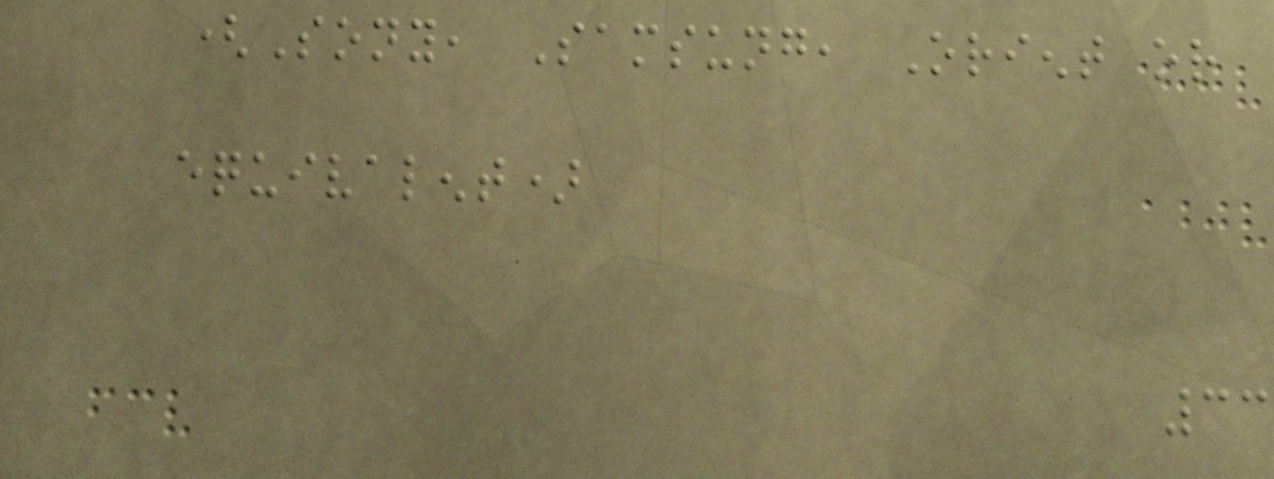(Sony, Samsung, Orient or
equivalent)
33
